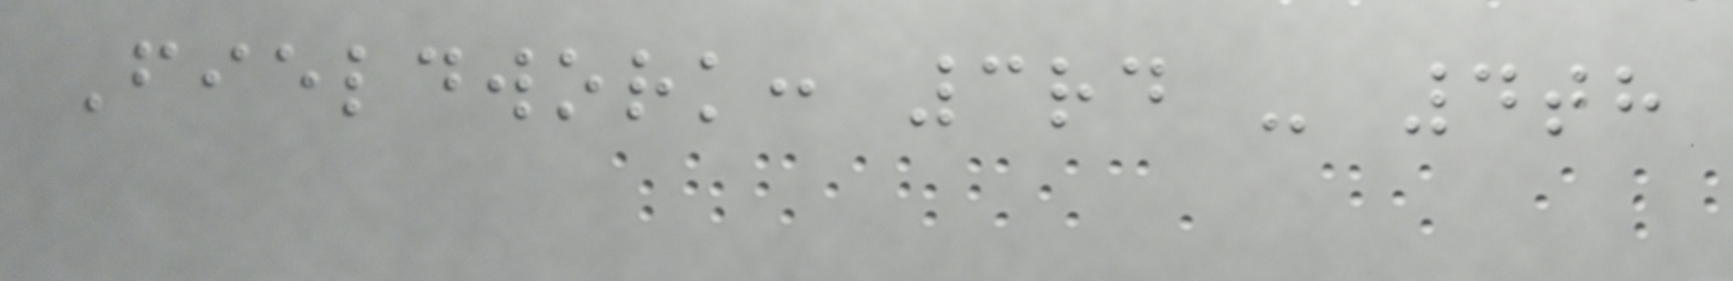Fieldwork: 3rd - 4th
